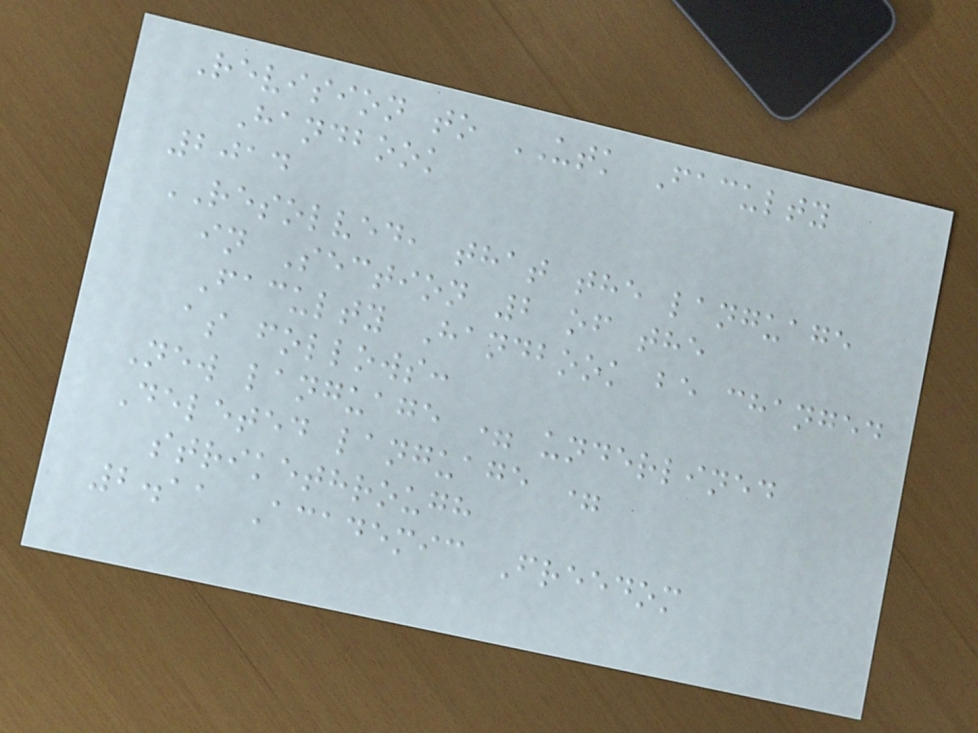Revision to UTK Faculty
Handbook
2014
RESOLVED, that the language
in Section 2 of the
Faculty Handbook be changed
as follows:
New language = underlined
Deleted language =
strikethrough
2.11 Academic Freedom
